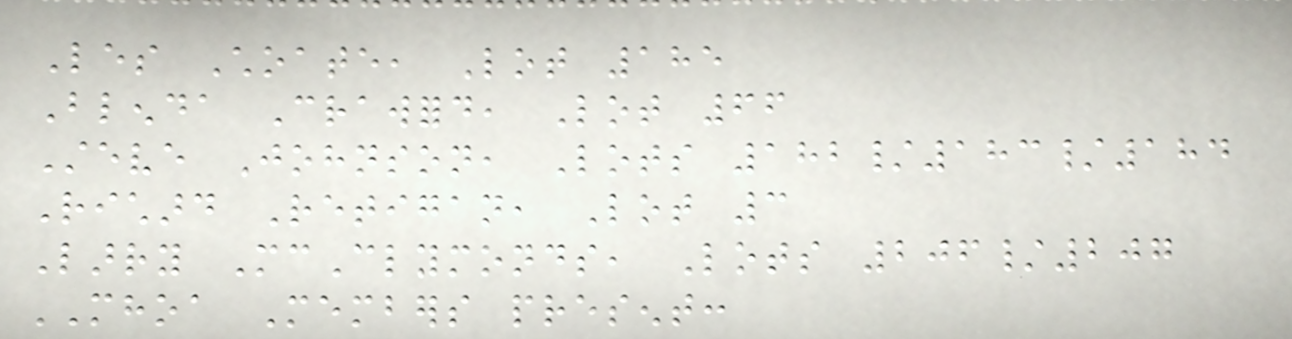Les Choate, Lot 185
Blenda Crawford, Lot 66
Steve Johnson, Lots 182/183/184
Richard Retigan, Lot 3
Larry McClymonds, Lots 206/207
MHOA Members present:
